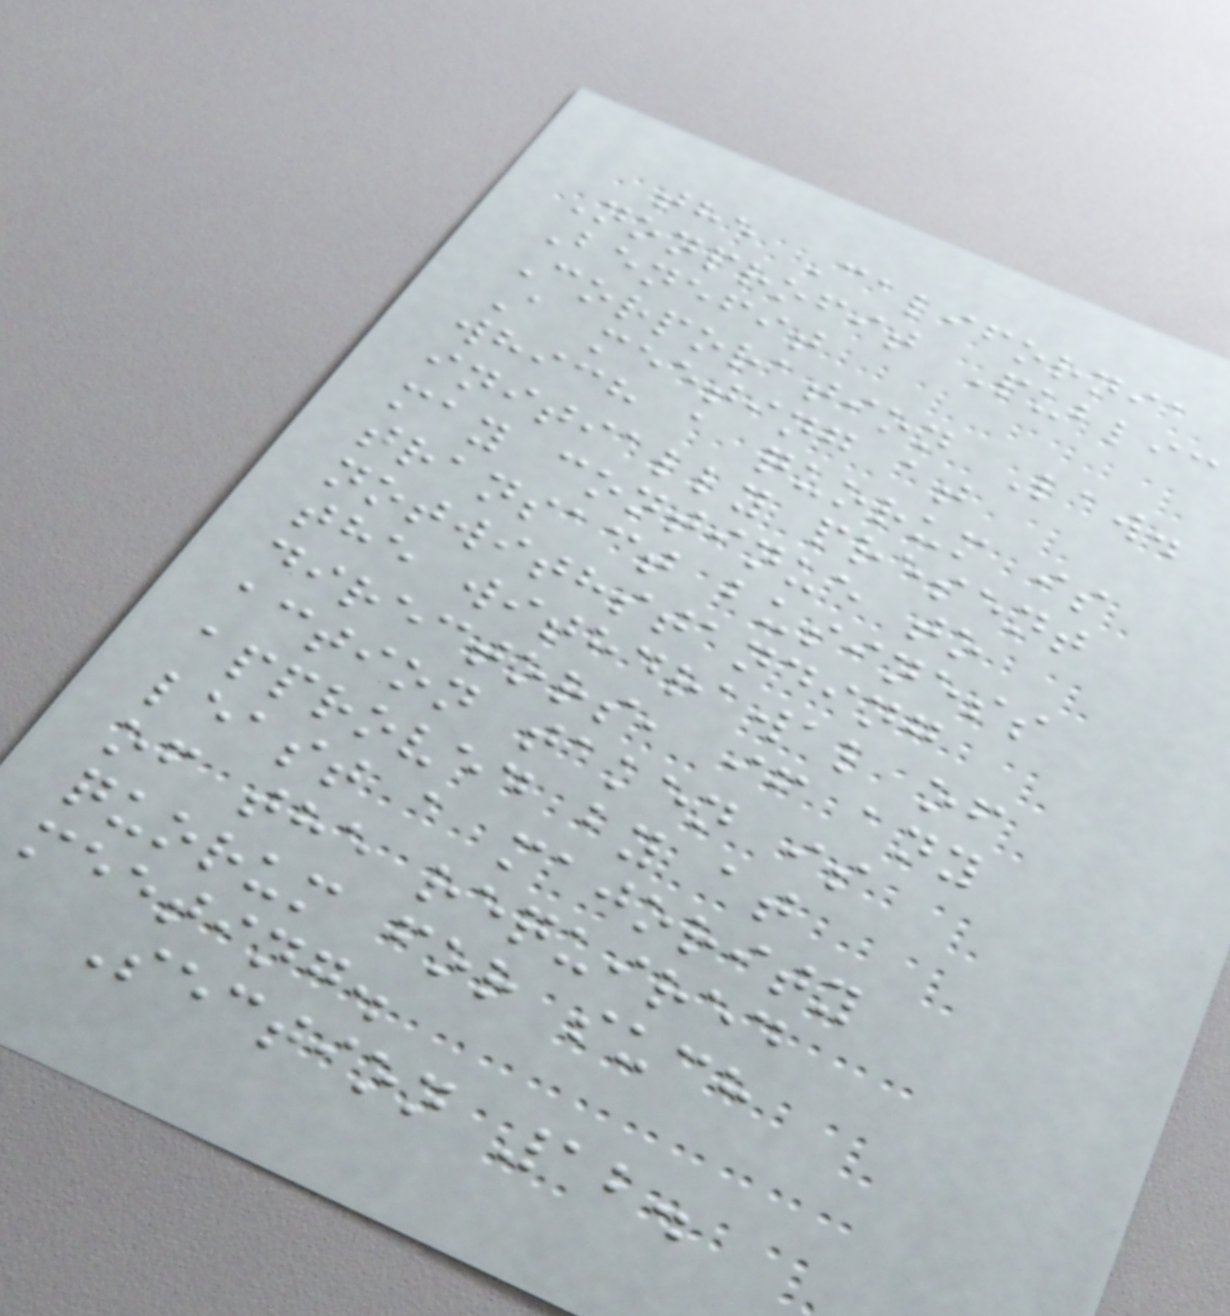the California
Nonprofit Public
Benefit
Corporation Law.
A meeting at
which a quorum is
initially present
may continue to
transact business
notwithstanding
the withdrawal of
directors, if any
action taken is
approved by at
least a majority
of the required
quorum for such
meeting.
Section 12.
